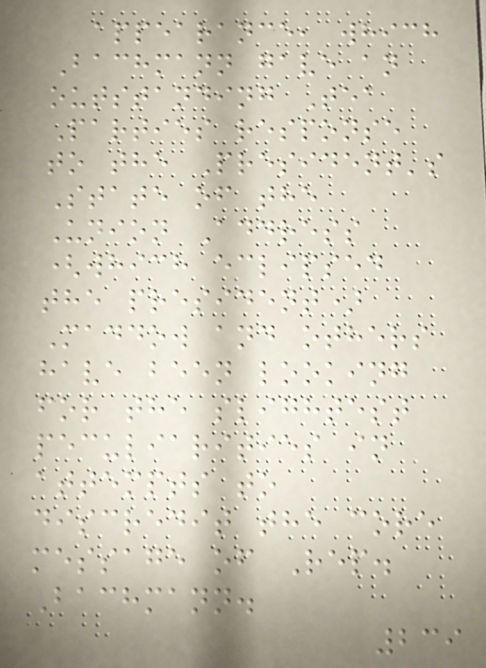appearance, which
Bachmann gave an
outstanding Tea
Parties response
to the President's
State of the
Union Address
(which eclipsed
the president)
Maddow and others
have been looking
for the slightest
peculiarities in
attempts to
discredit the core
message of Rep.
Bachmann.
239
